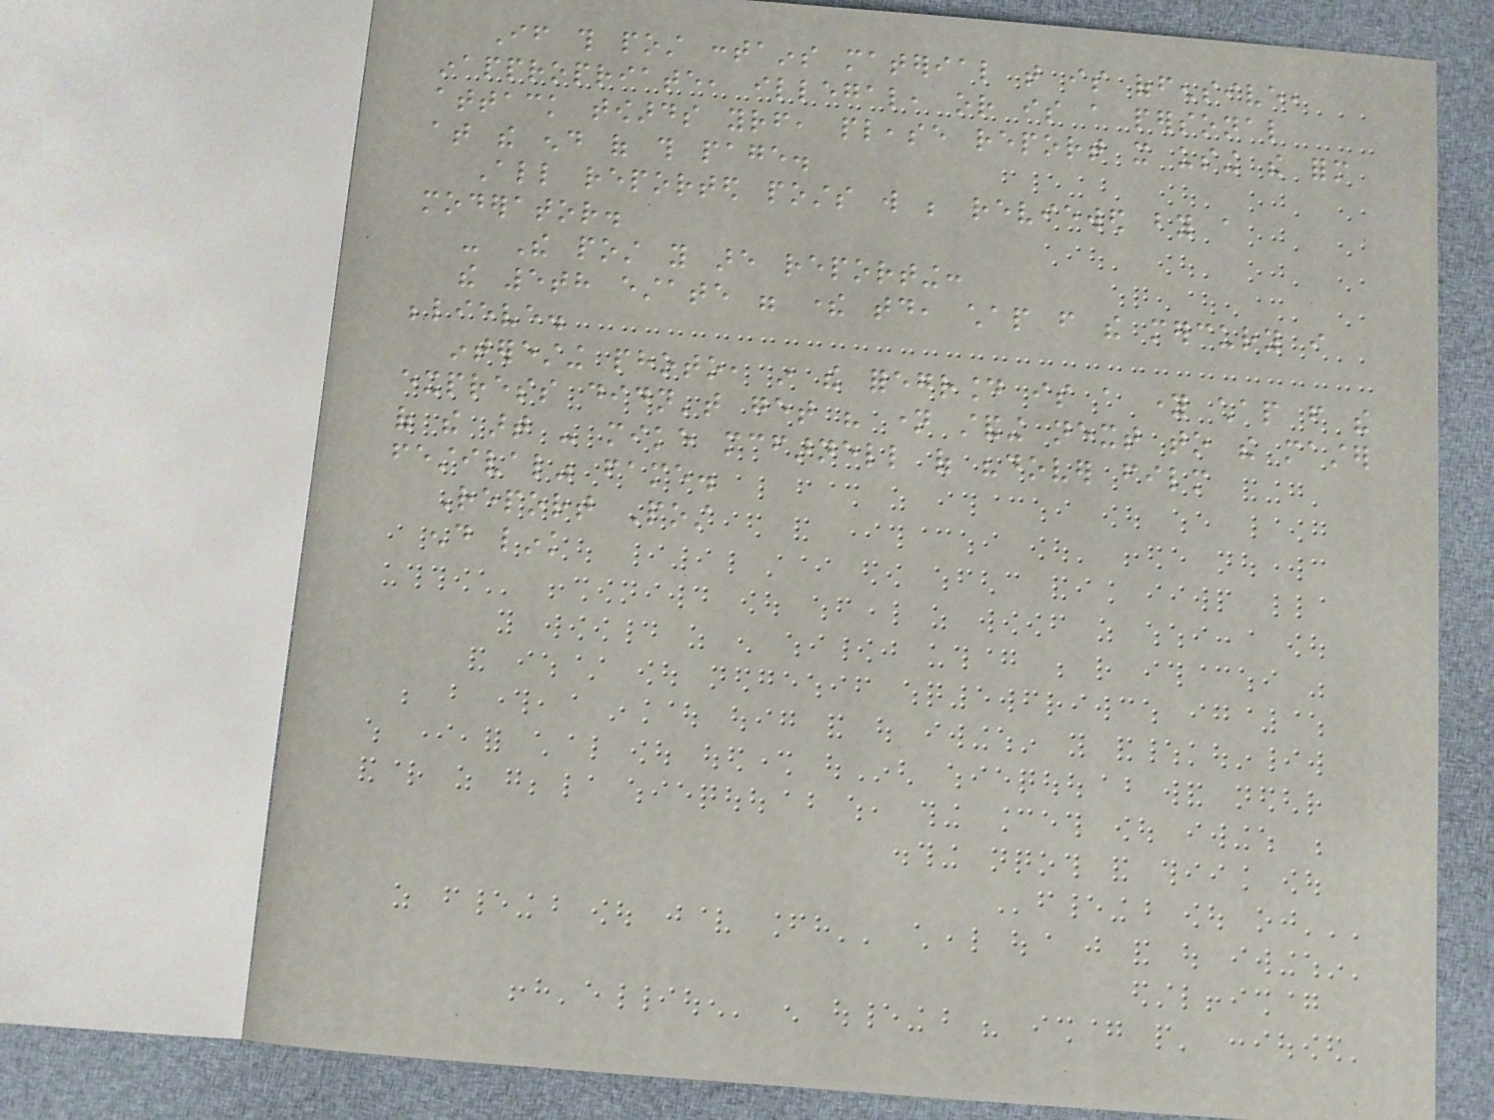If this post contains material that is offensive,
inappropriate, illegal, or is a personal
attack towards yourself, please report it using the form
at the end of this page.
All reported posts will be reviewed by a
moderator.
- The post you are reporting:
the 5th estate were there today, chap from the mercury i
believe.
interesting photo, in the foreground is a young chap from the
express didn't get his name standing next to the master
of the art - mike mcfarnell of "dover film
festival" fame.
Report Post
end link
